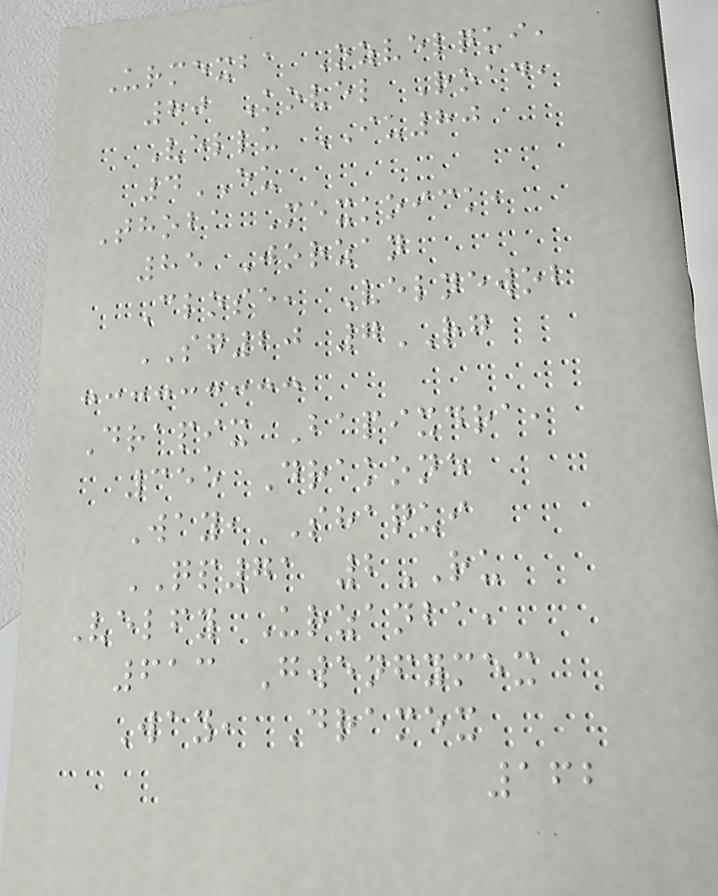Urmexba Ozvelqui,
80 Kovel Road,
Vellu IU80
4EU
Thoba Mexkoick,
85 Jorzan
Close, Velnewob
SG20 7RG
Drapix Bapixdra,
355 Drakone
Way, Shaqui
QP71 2RU
Velfy Urzanba,
613 Gwenfymex
Way, Dramex
162
